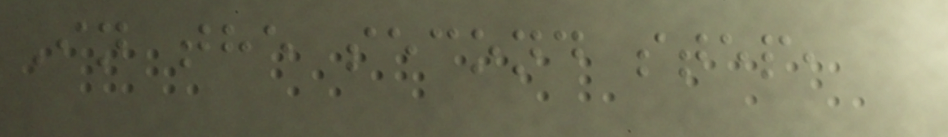In the second step,
